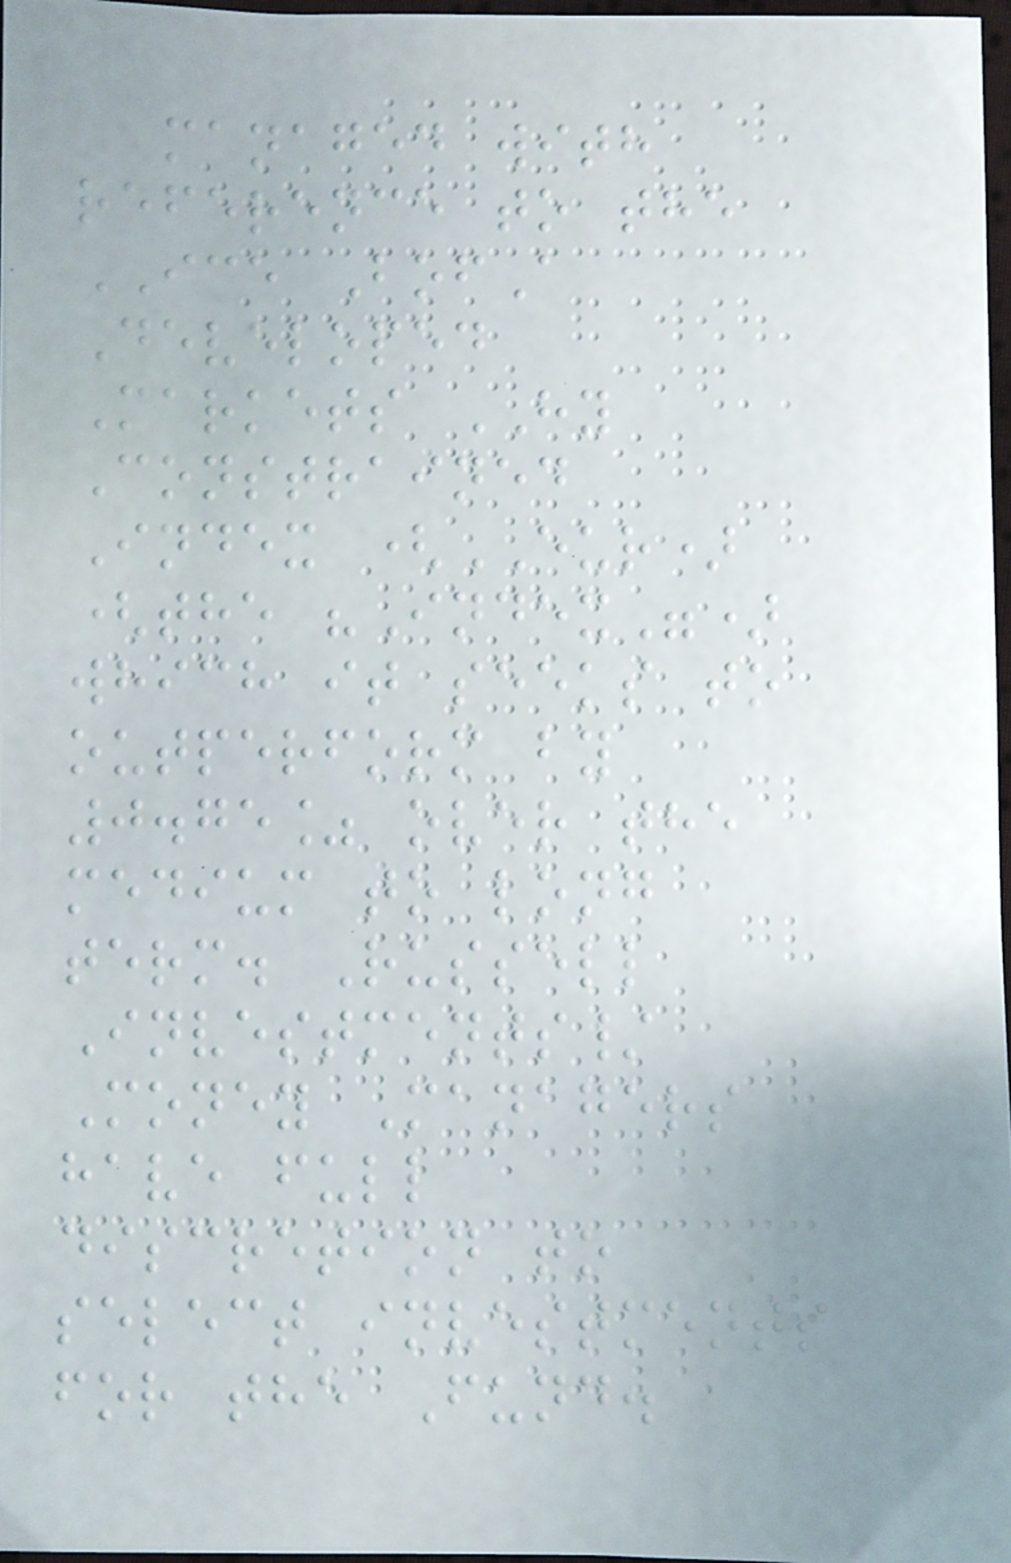managed with
reference to the
ICE BofA
Developed
Markets HY
Constrained
Index (EUR)
(the "Index")
which it seeks to
outperform by
0.75% over the
medium to long
term. Russell
Investments/
Money Managers
have full
discretion to
select investments
for the Fund.
